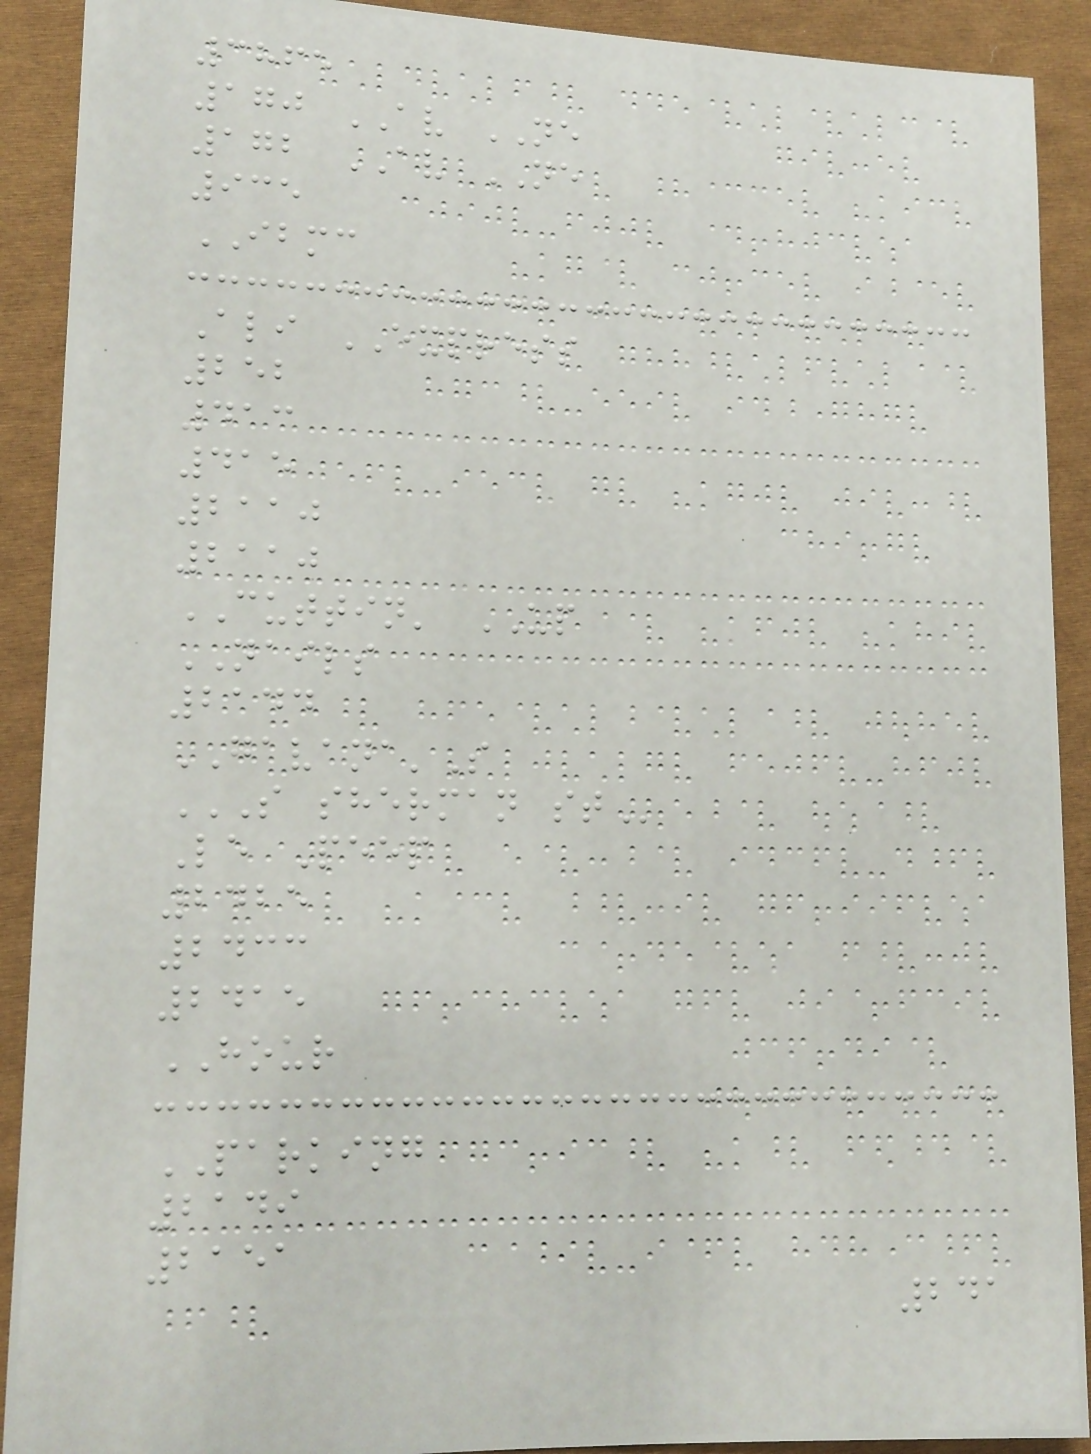3865
170 AV NE
172 AV NE
935
IBMC
Ali EXPRESS
252
413
415
2110
2110
CUTTIN' UP
NAILS
2144
GAVANA'S
S SHERMAN ST
Le Peep
2425
2433
2415
HOUR
PARKING
2149
2151
241
